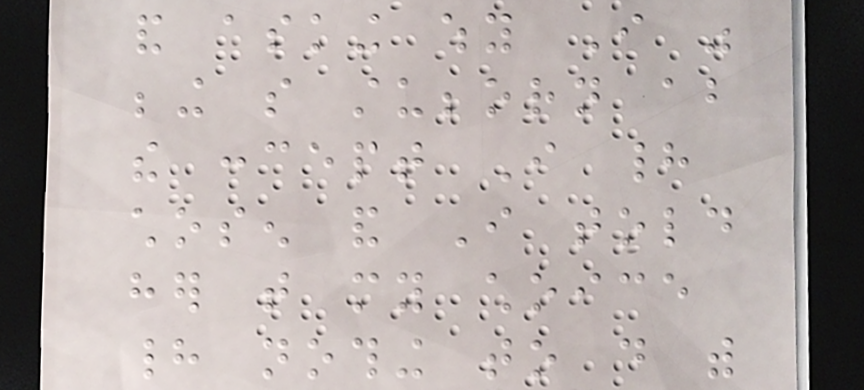and asking why I was
being so stubborn about
the concept I had
chosen and I told
her that my choice
had nothing to do with
